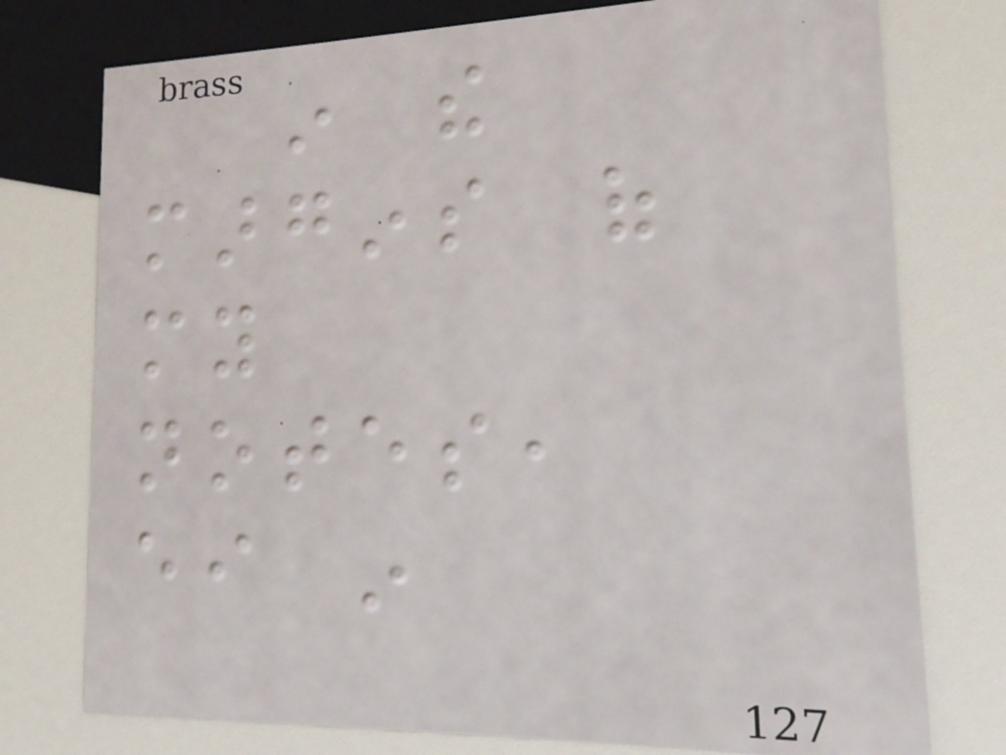in the
margins of
my
notes,
either in
